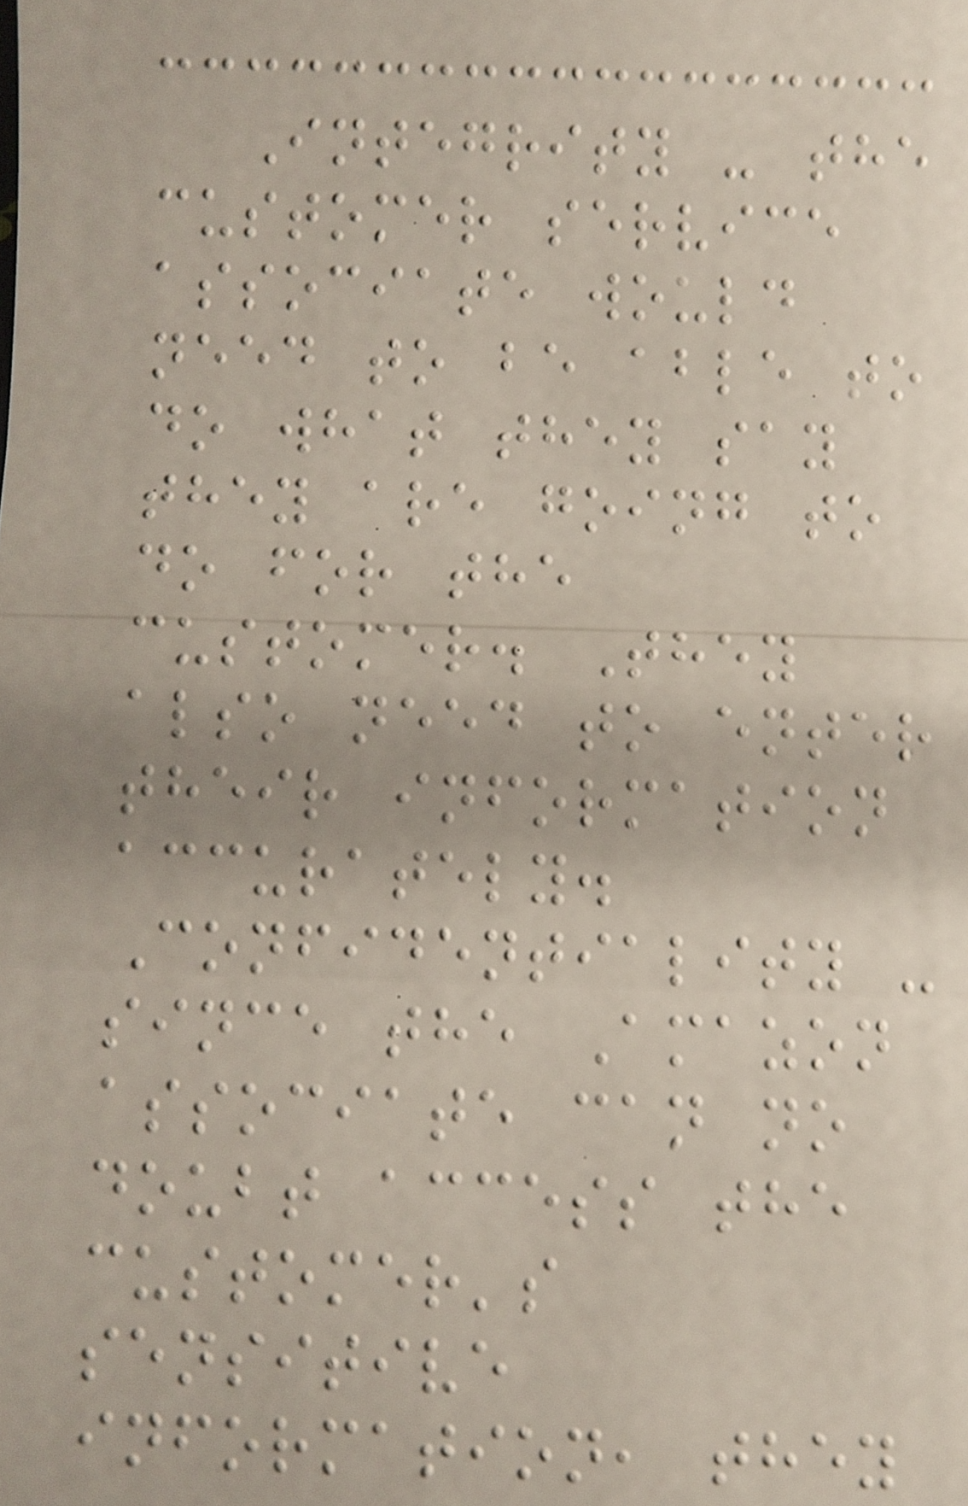Integrity - the
customer service
associate would
need to be able to
do what they say
they are going to
do for the
customer. They
also need to enter
their information
accurately.
Confidentiality -
since the Amazon
associate can no
doubt access the
customer's
sensitive
information, they
